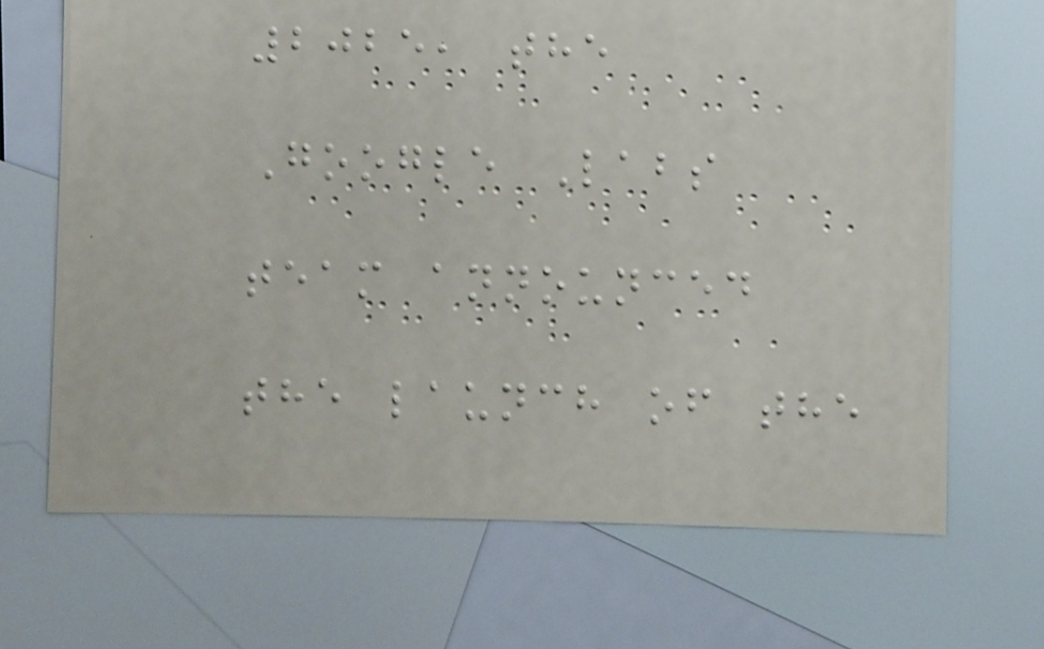2025, the
Google Labs
team announced
the launch of the
